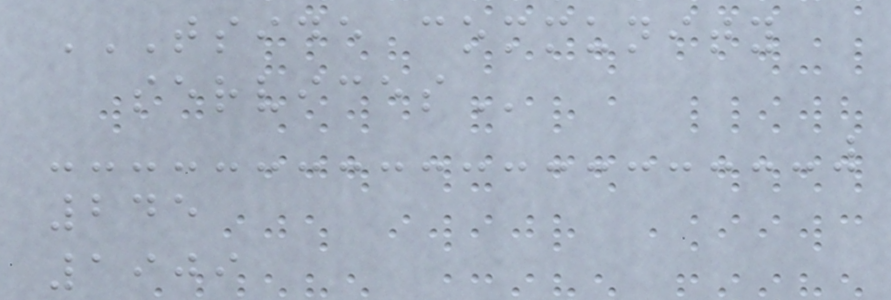TSIDE COMMUNITY
SERVICES
245
1909
